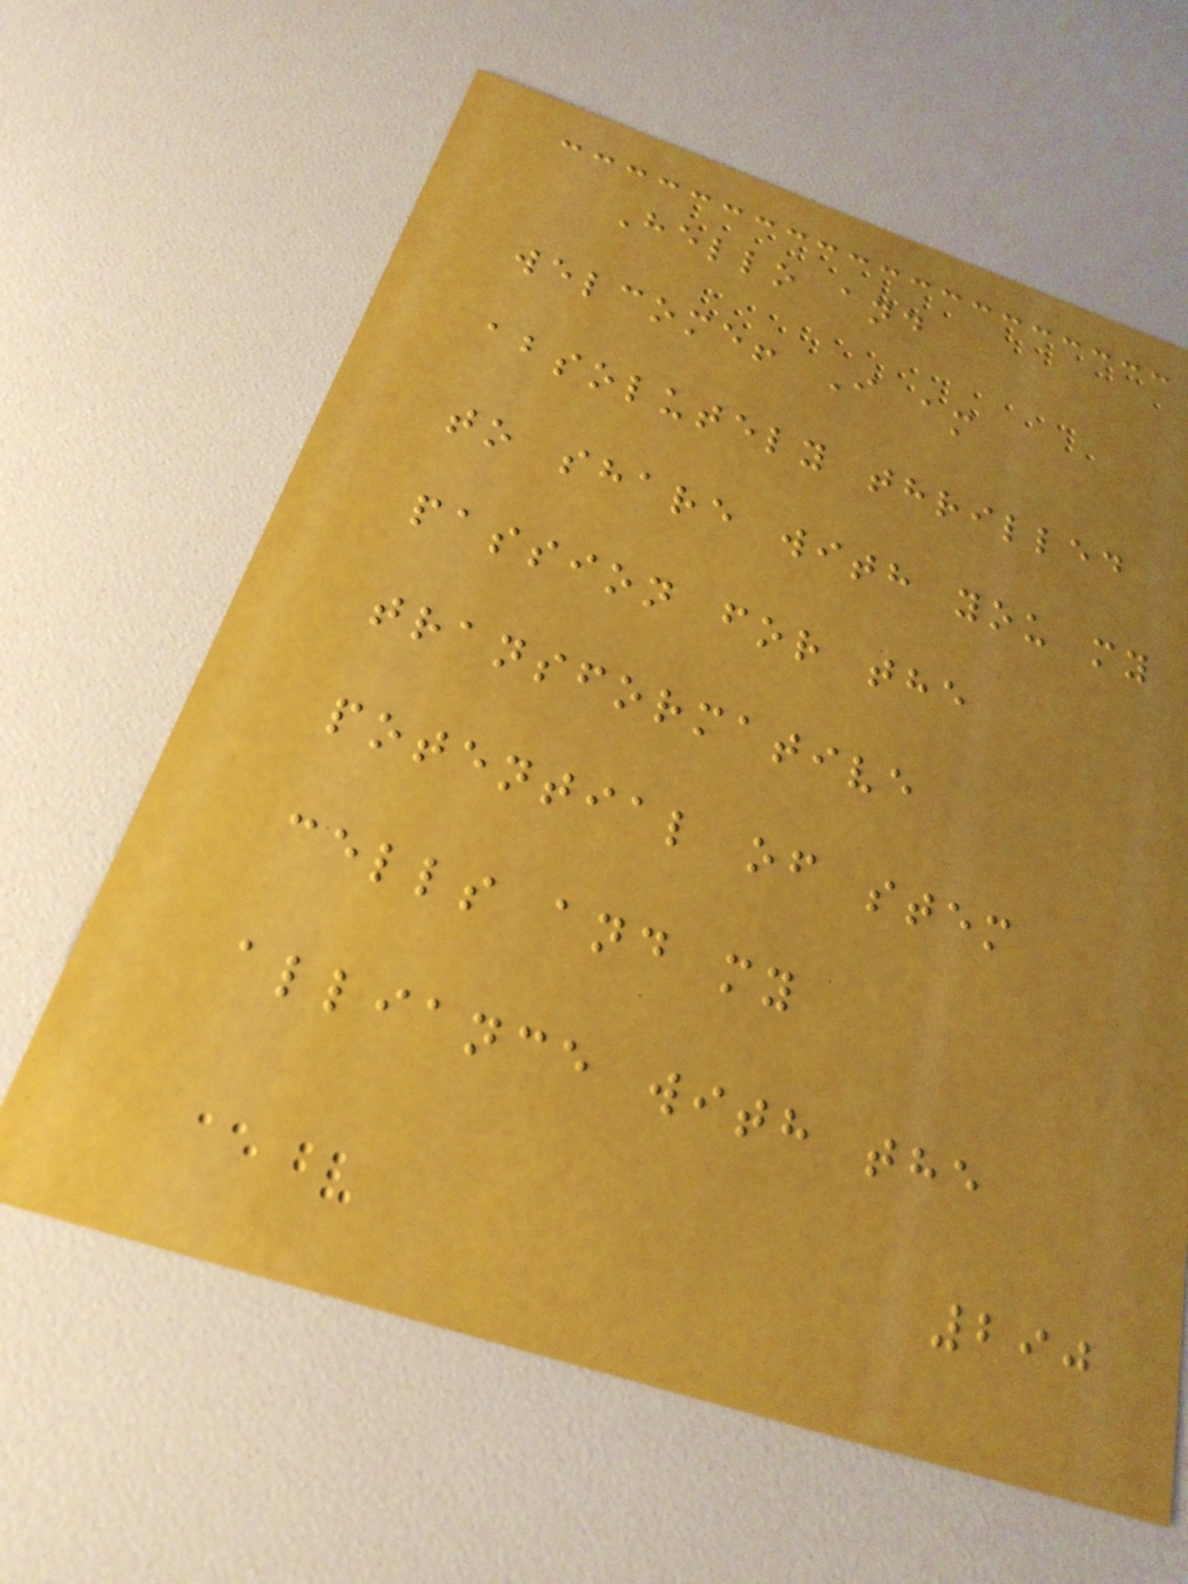Hello and
welcome! I am
absolutely thrilled
to share with you my
passion for the
transformative
potential of stem
cells and my
alliance with the
290
